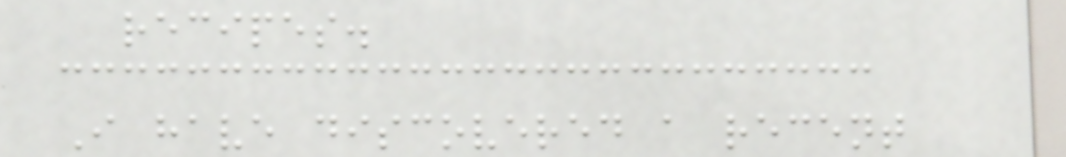recipes.
I have discovered a recent
